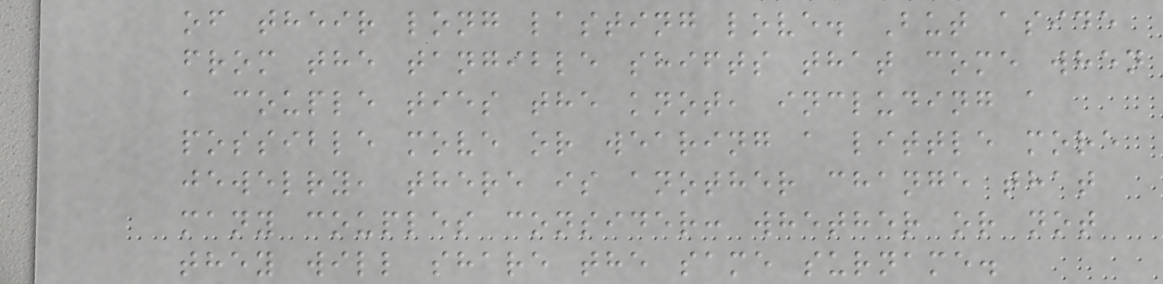of their long lasting love. But aside
from the tangible shifts that come when
a couple ties the knot, including a
possible move or wearing a little more
jewelry, there is another change that
many couples consider: whether or not
they will share the same surname.
